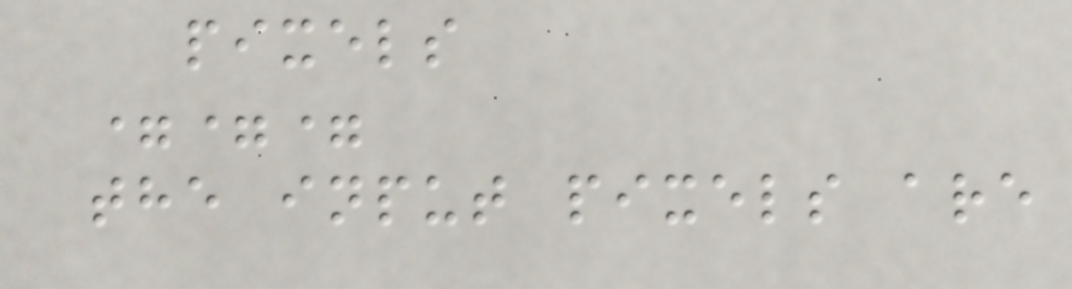pixels
===
the input pixels are
